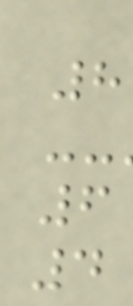8
6
4
